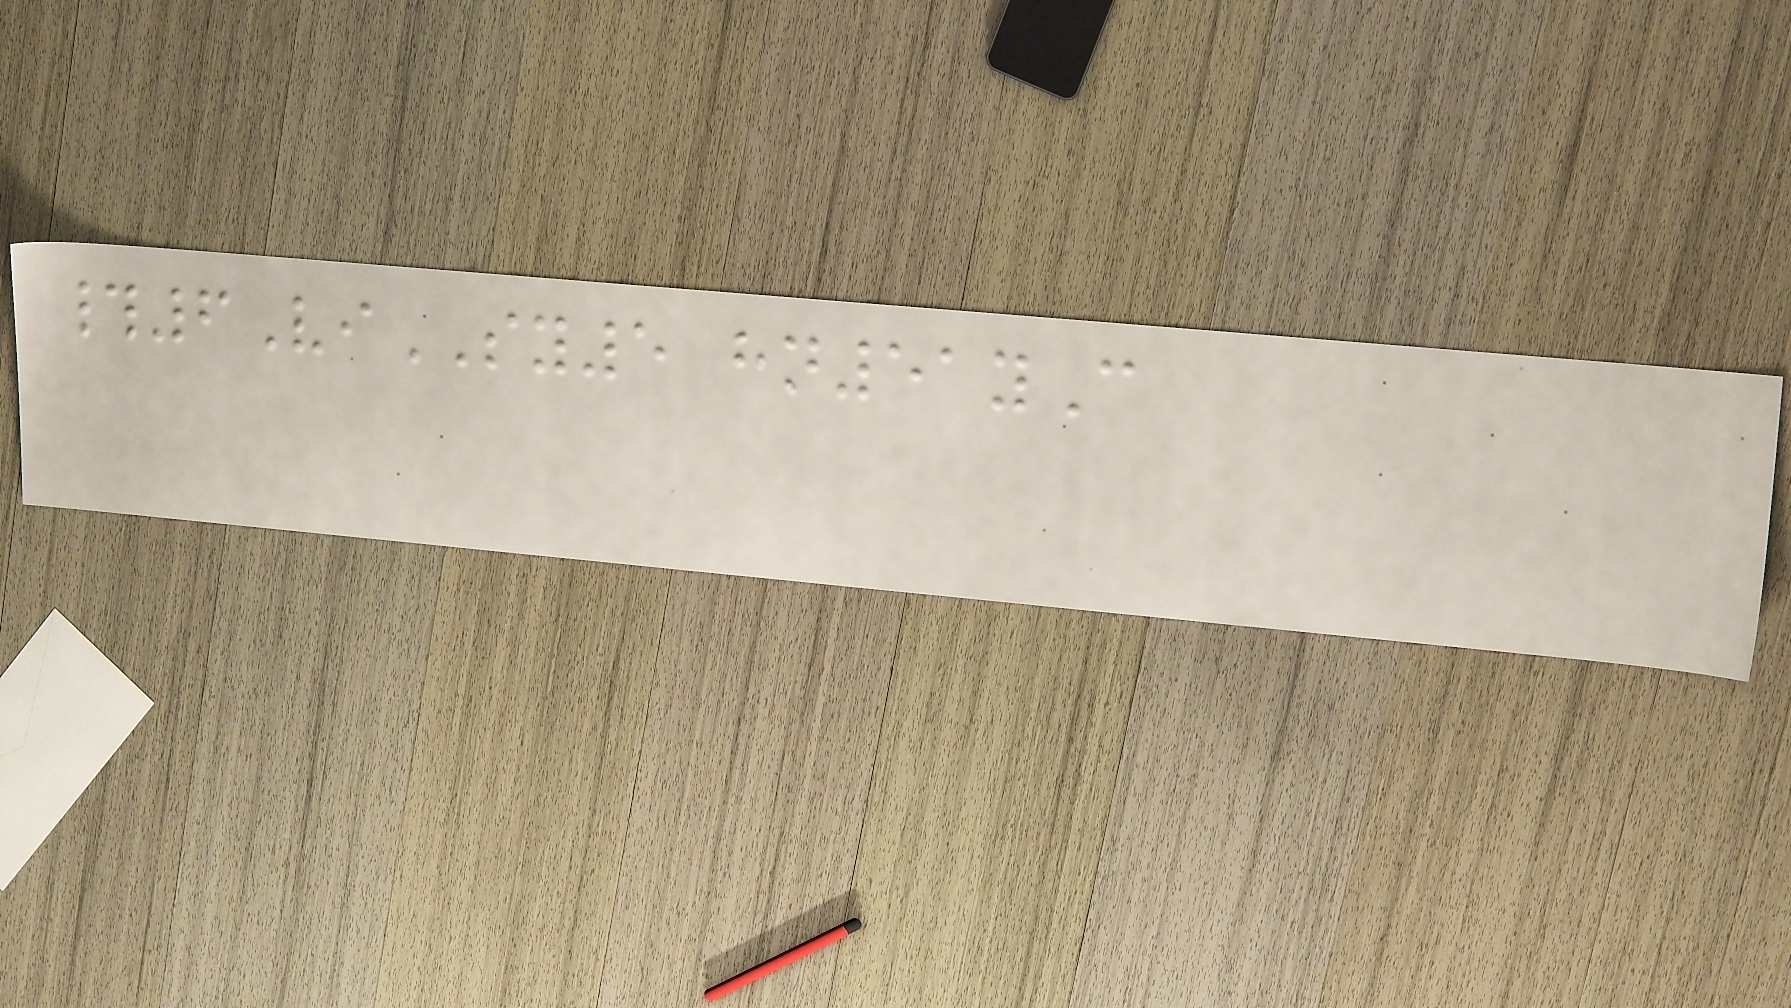#6ViSY5 hn51yC
